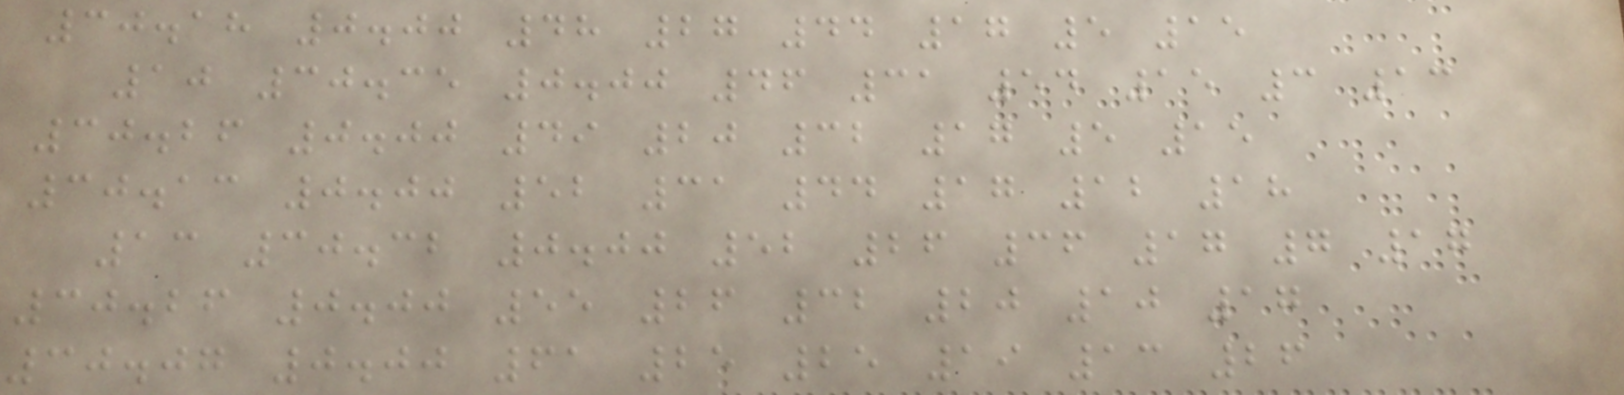30.18 0.00 48 27 44 17 5 15
10 30.35 0.00 46 31 54 15 3 13
30.26 0.00 49 20 32 17 5 15
30.13 0.00 52 31 44 17 12 18
13 30.32 0.00 52 26 36 17 7 17
30.26 0.00 55 26 32 20 10 17
30.07 0.00 61 25 25 19 13 26
